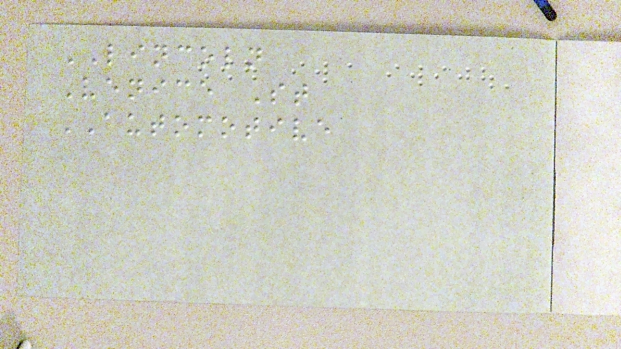LINCOLN
Venice St
AUTOMOTIVE
